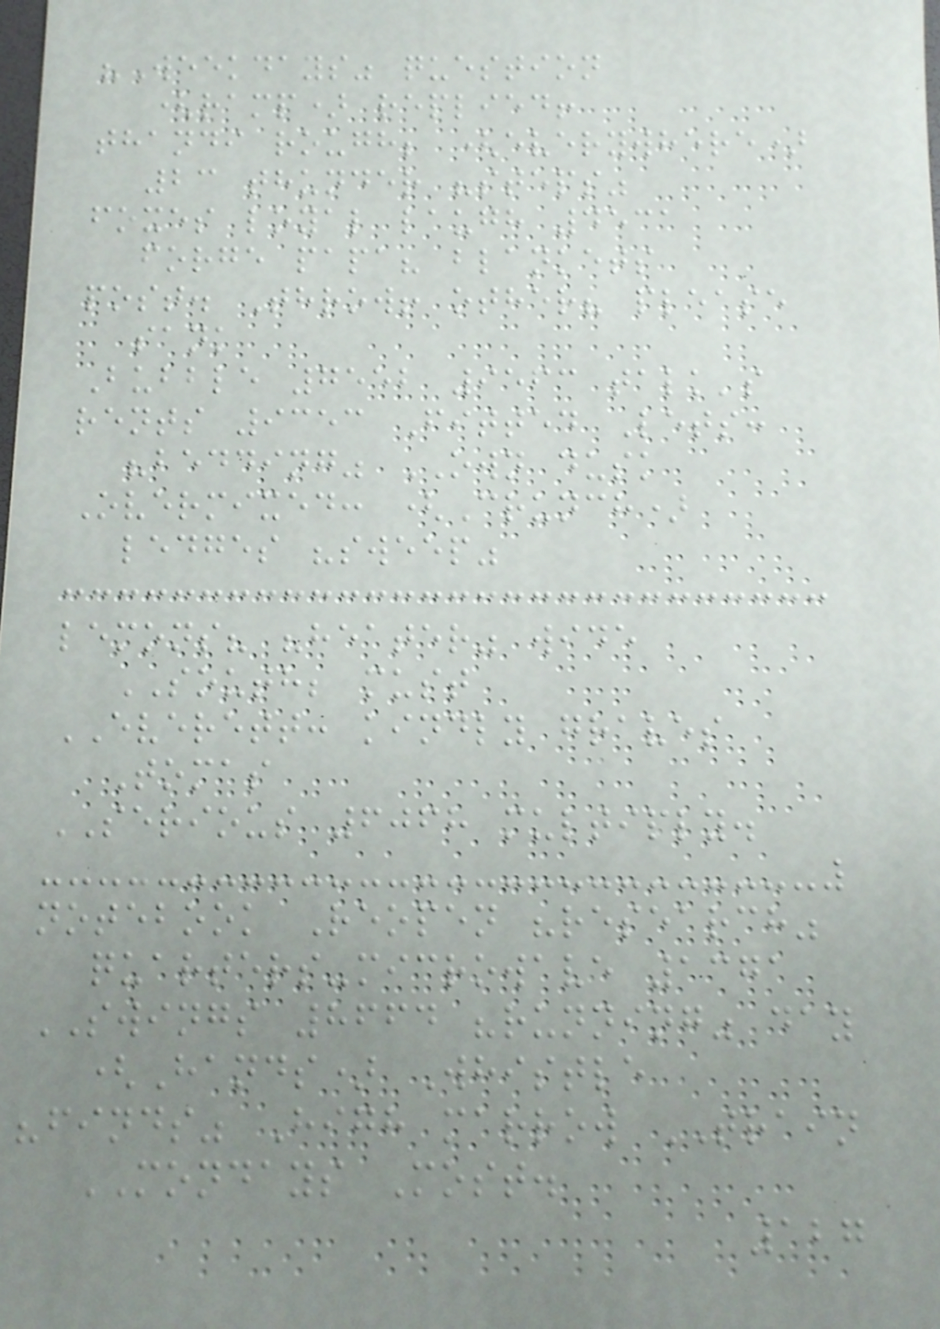"Weekdays" question
(ramp) replied!
thandi rough; (everywhere)
23 thunder "steps"
foxes loyal laugh 4531
forge papa? blankets
post. Throw! other? please
sank
Bubble 7552 9563 talk's
rents 9353 Fitted Lets:
"bedding" OWN dusk
Overmixed: (Crunch)
ledges "sweep"
lemons? "heater" wide
SOUTH; must
EVERETT: kindly graves
Tomas
SERIOUS 6068 multiply.
notebook Reopen "research"
quarters-microwave 1371
SWINGS 8664 "running" day
(Hands) Whistle
"finds" High marrow TRAIN
MONDAYS Most.
127
